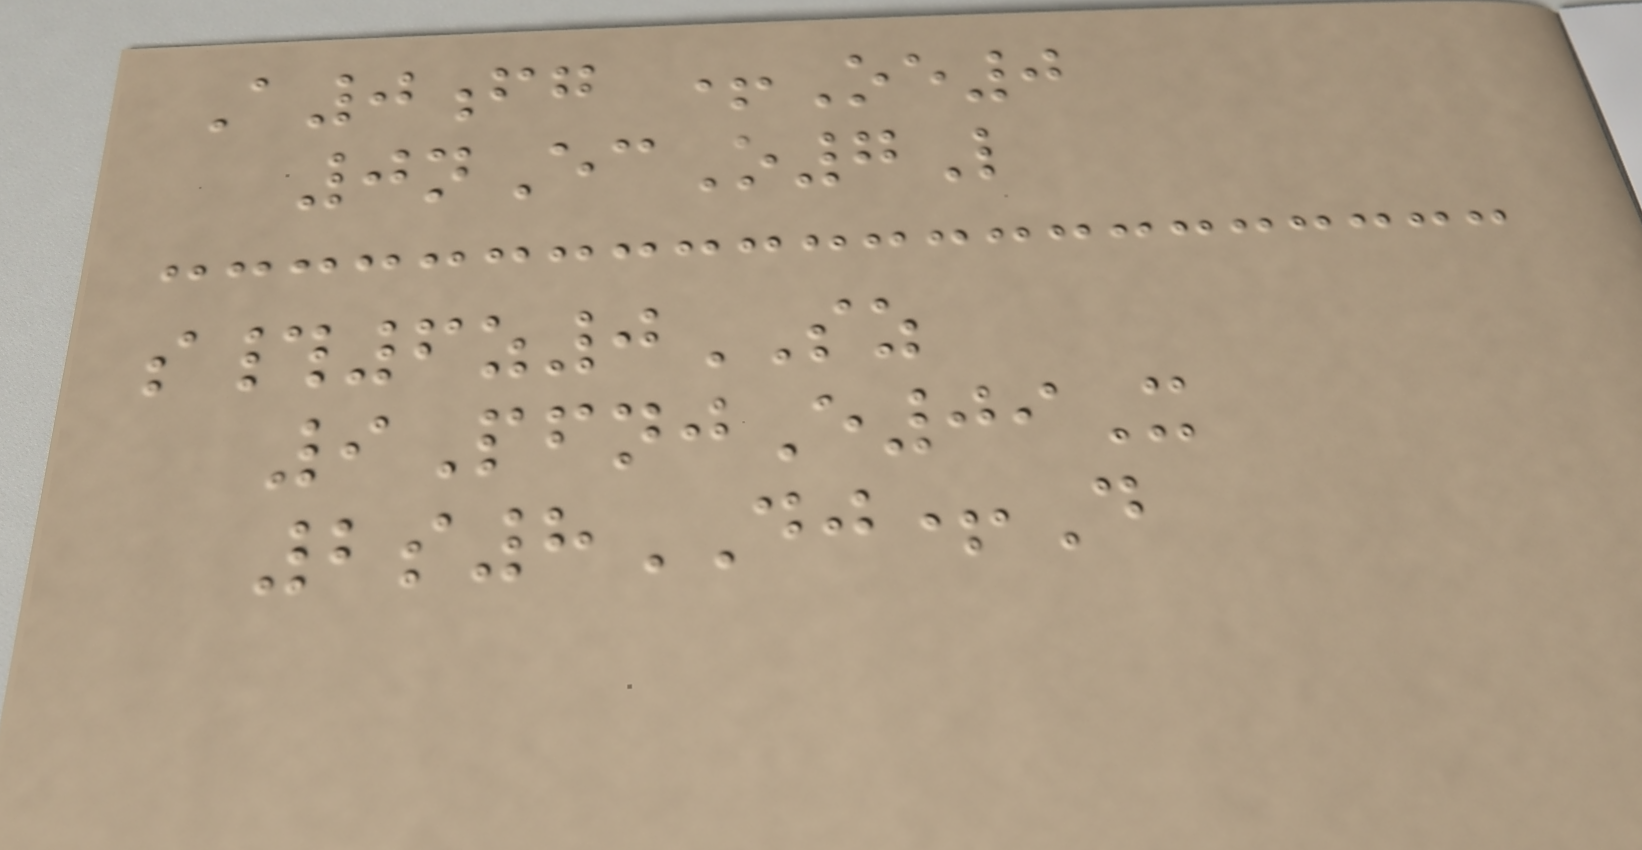A0fg +Oe0
0nEcO7L
s#6z0SZ
9PfnjE09X
2s8DJ+D
